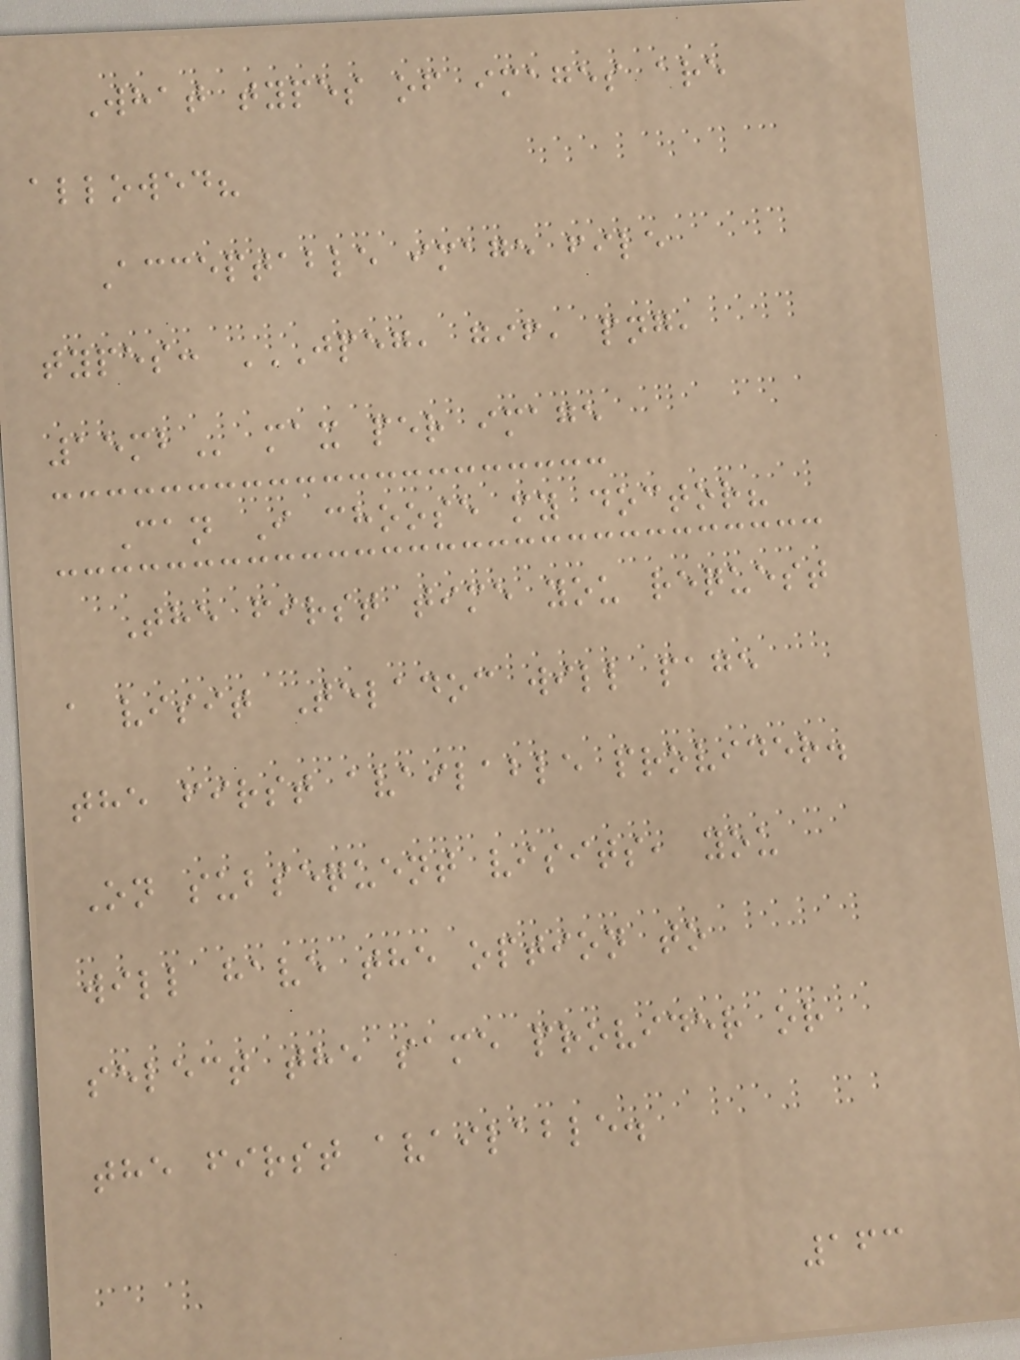What types of images are
allowed?
Acceptable image file
types: JPEG, GIF, PNG,
15MB max per image
Can I choose my doctor?
The first time you request
a visit Teladoc will page
the first available provider.
On subsequent visits, you
will have the option to
select the same provider or
the first available.
163
